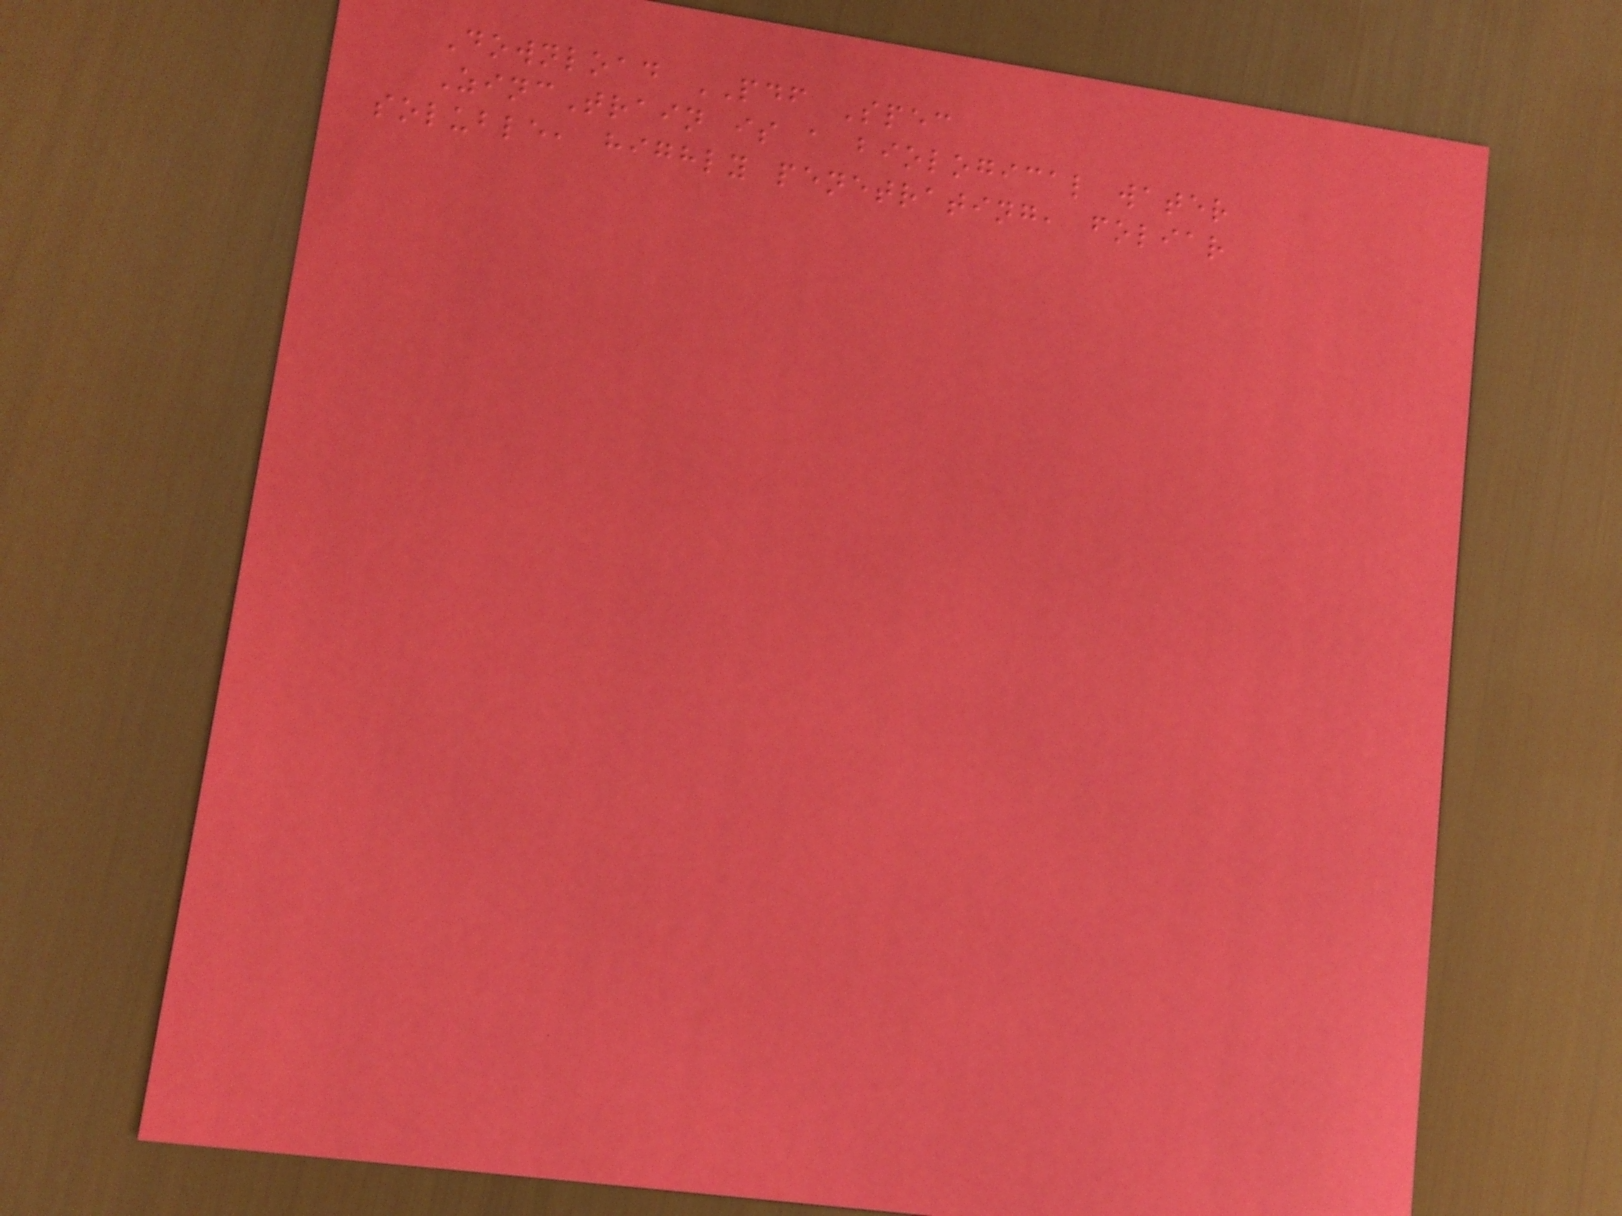Download PDF Spec
ZincTrain is a biological water
soluble, highly penetrating, foliar
